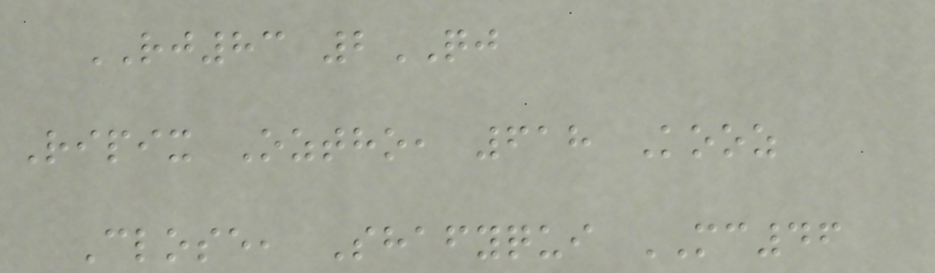RJ83 2QJ
Ripix Oztho, 618 Kooz
Close, Shafyqui MC46
